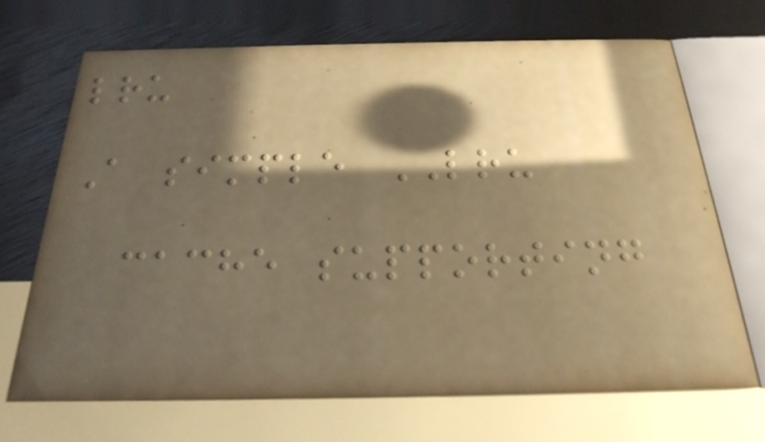lru
A simple LRU
cache supporting
